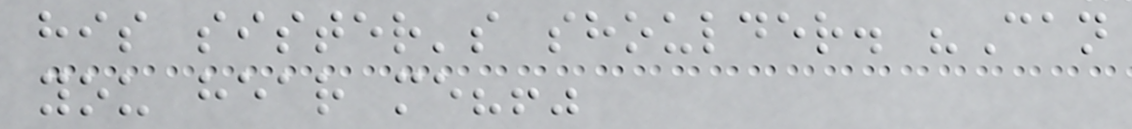his sister's shoulder. "Can
you hear me?!"
